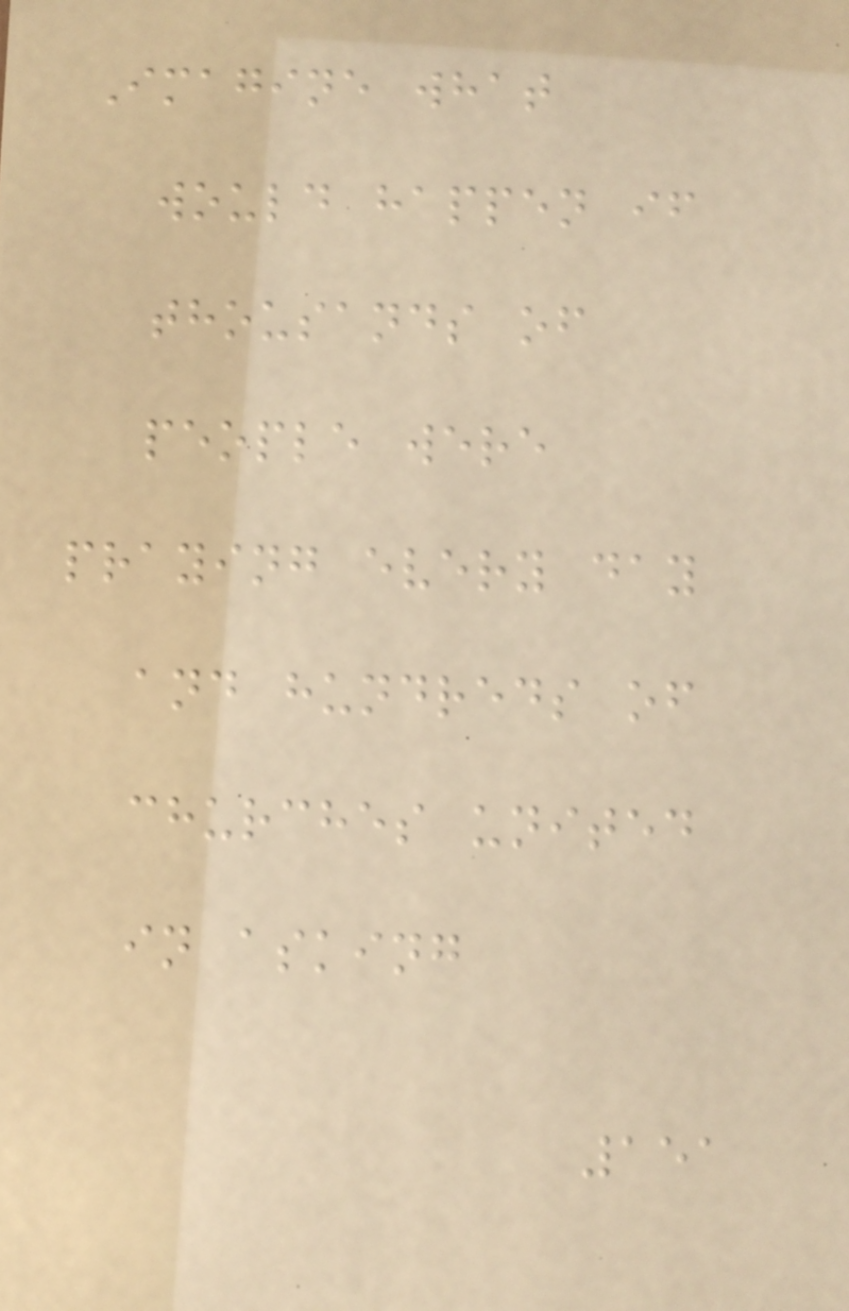Imagine what
would happen if
thousands of
people were
praying every day
and hundreds of
churches united
in asking
151
